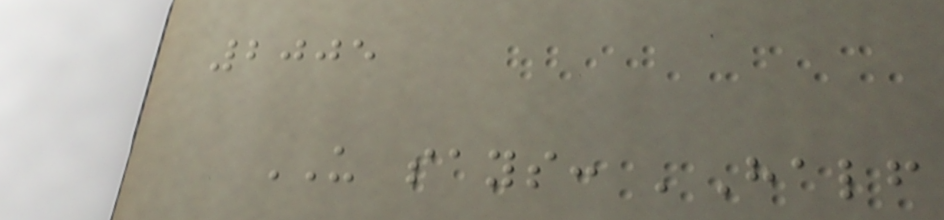2005
US says: 'Half
